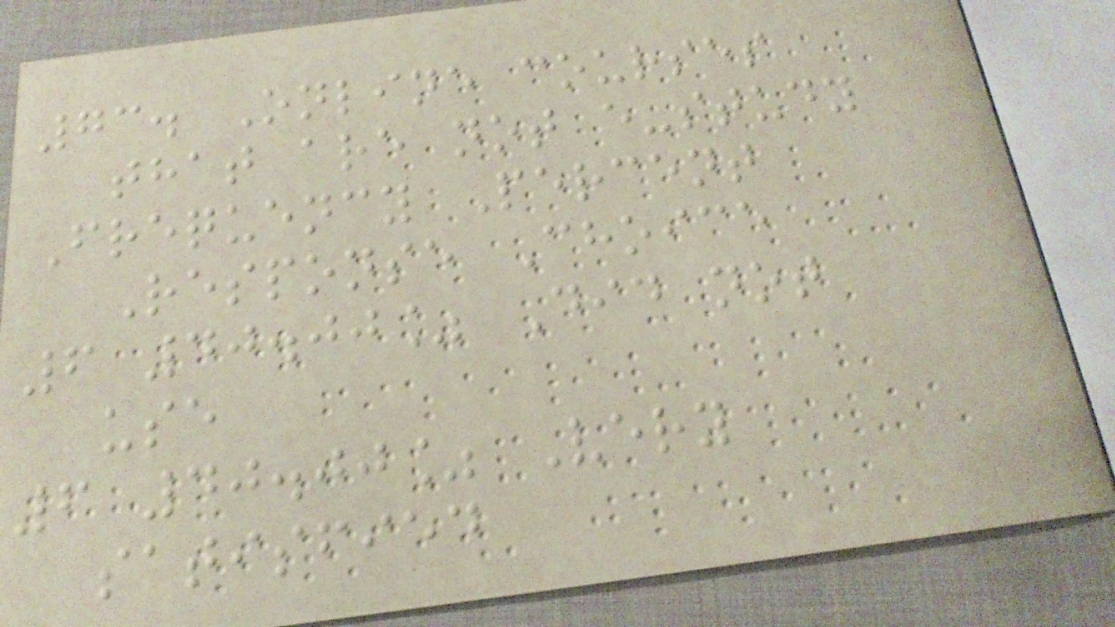73. Online courses
that are not e-study
Frequency Percent
Response Choice
6 40.00% Did not
use
6 40.00% Very
satisfied
